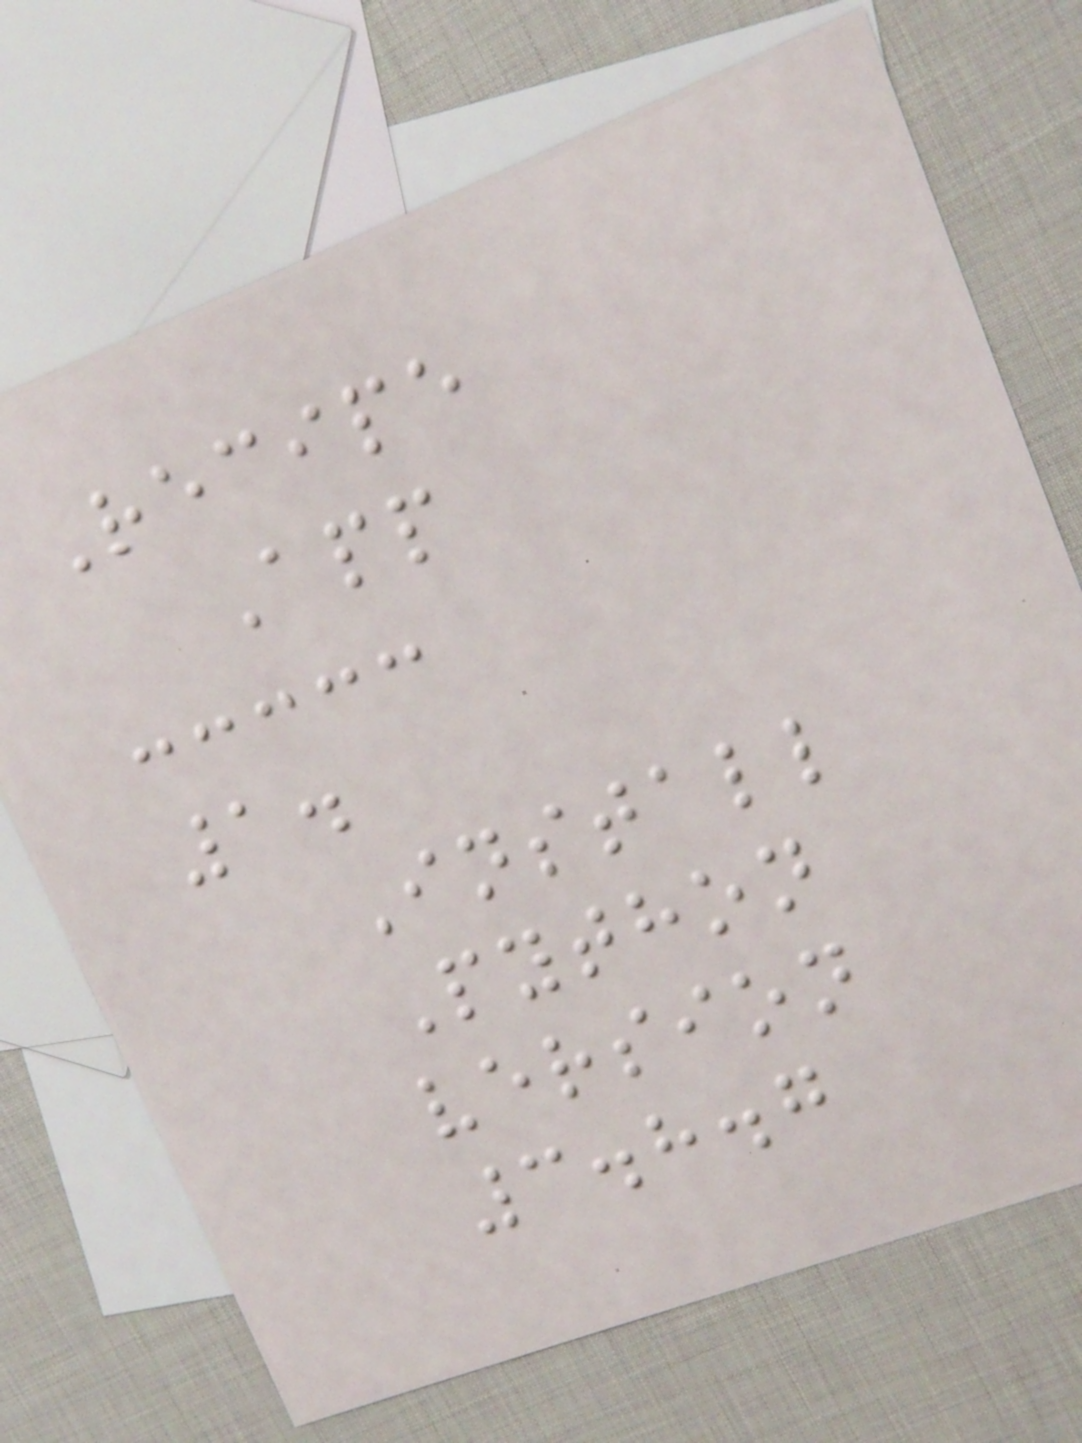Recipe
App
1.
Install
Python
version
3.8.7
